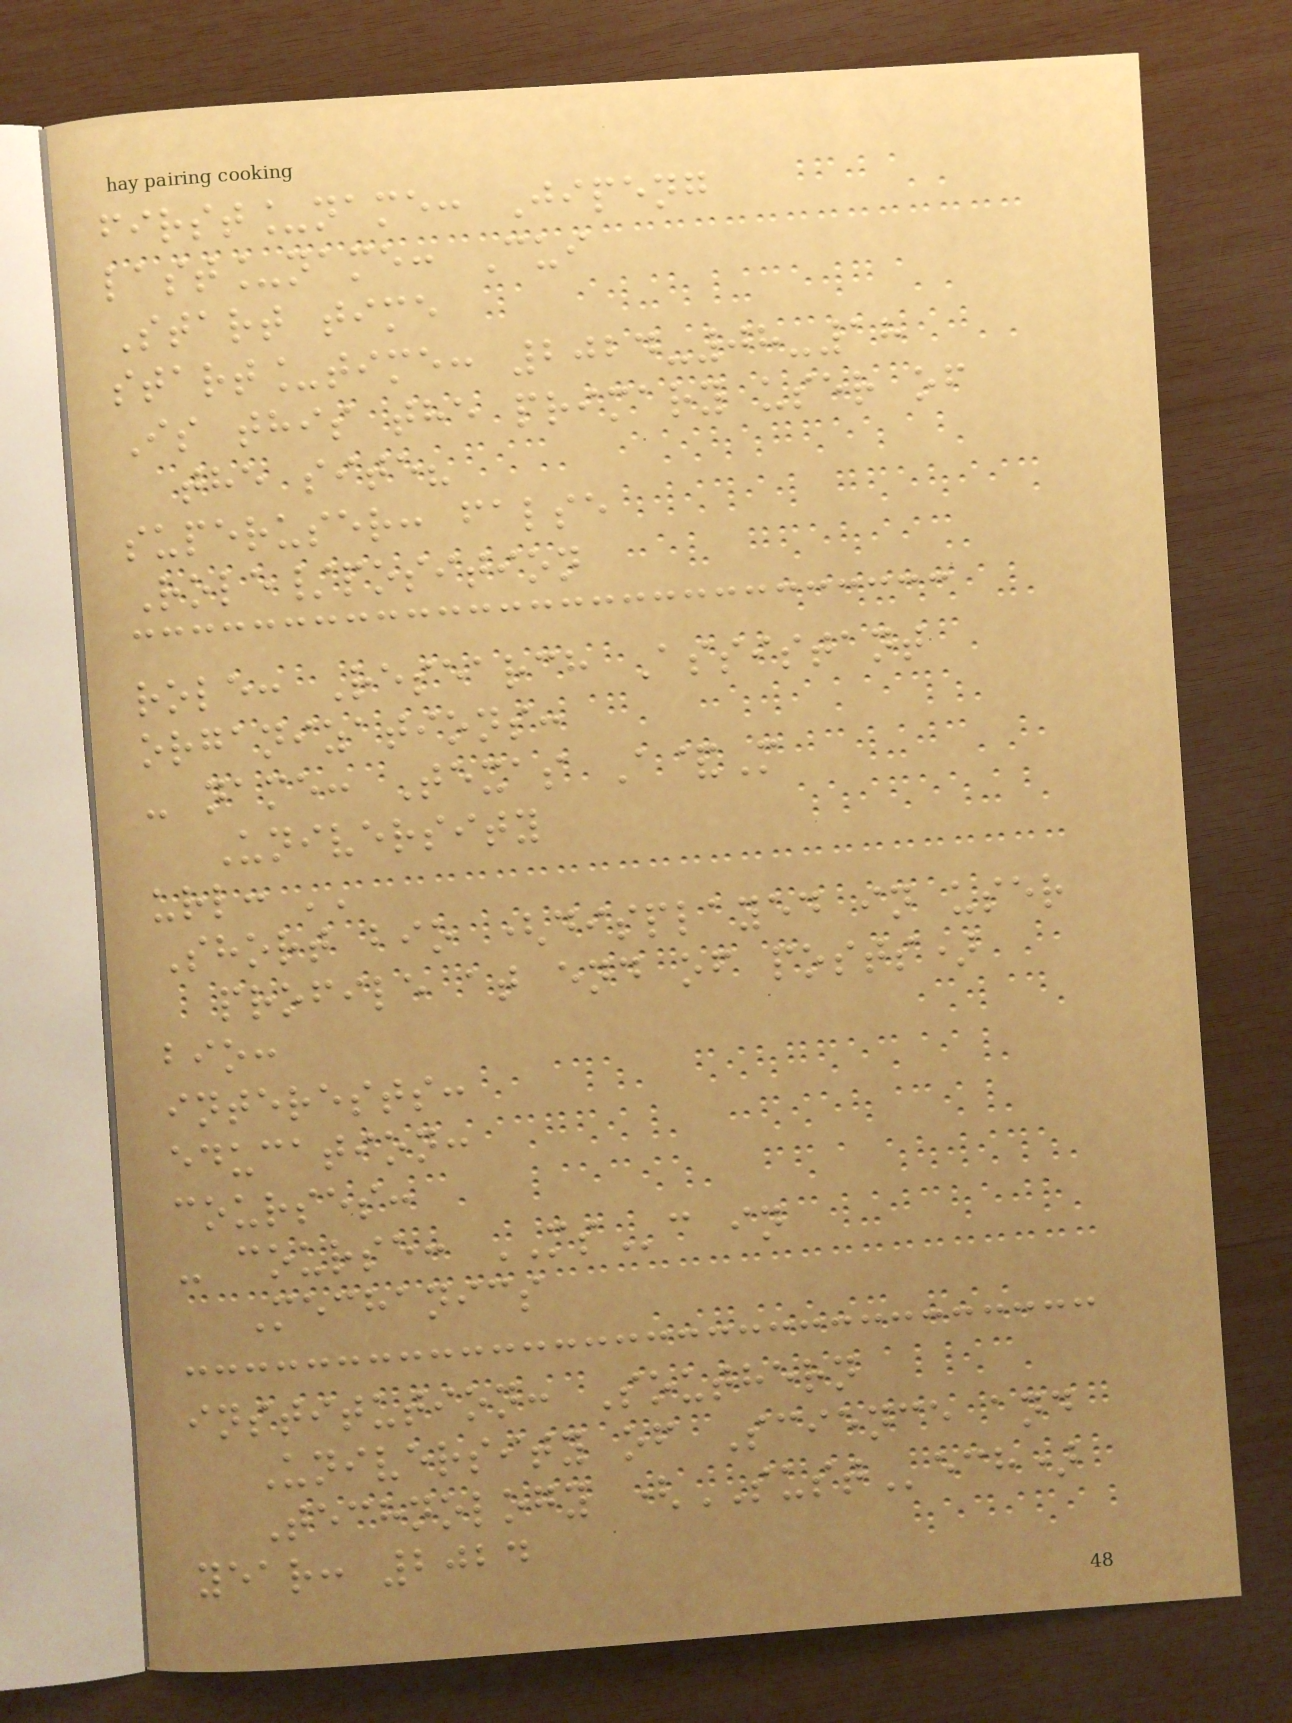first_name: Jipeng
last_name: Cui
Start time
start_time: 2024-08-18
Is this the primary user of
the site?
superuser: false
Role/position
role: Research Assistant
organizations:
- name: Texas A&M
University
url: ''
Short bio (displayed in user
profile at end of posts)
bio:
interests:
education:
courses:
- course: MSc in
Mechanics
institution: Southern
University of Science and
Technology (SUSTech)
year: 2024
